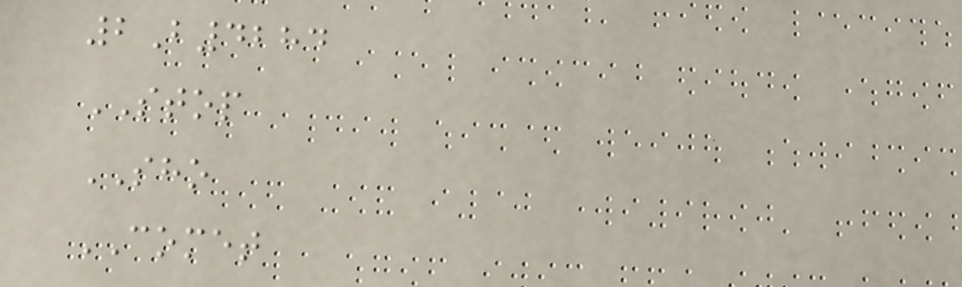2B4284
STOP
SHO
COMET
